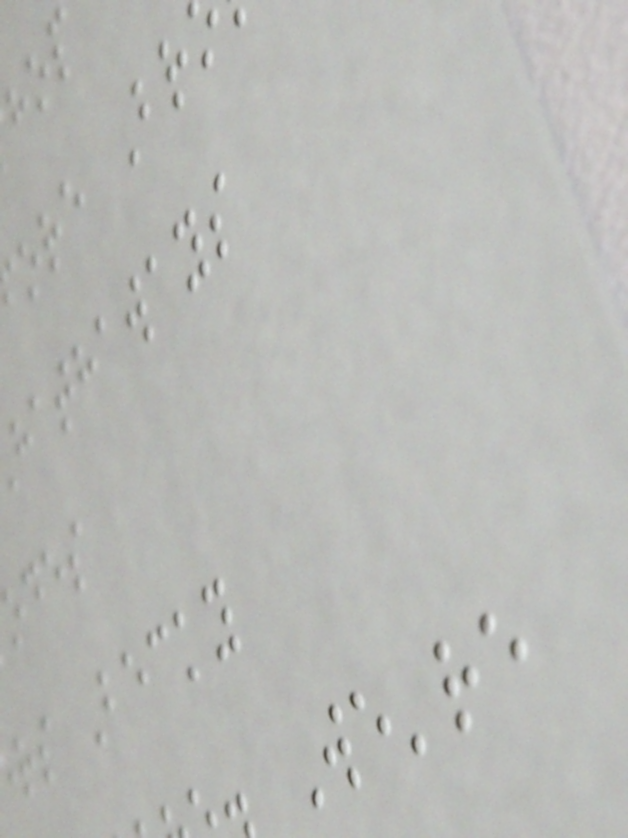hathaways
rs Becky
